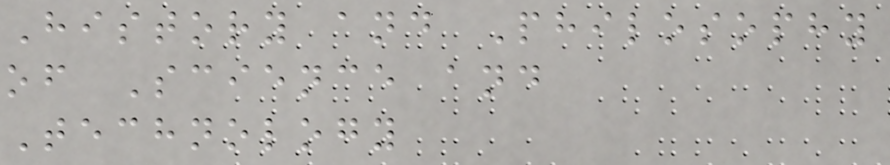History and Philosophy
of Science and
Technology
